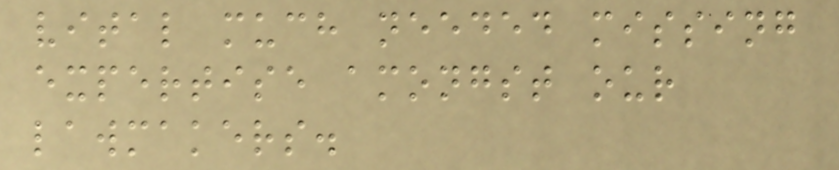vital much needed missing
expertise amongst our
lawmakers.
